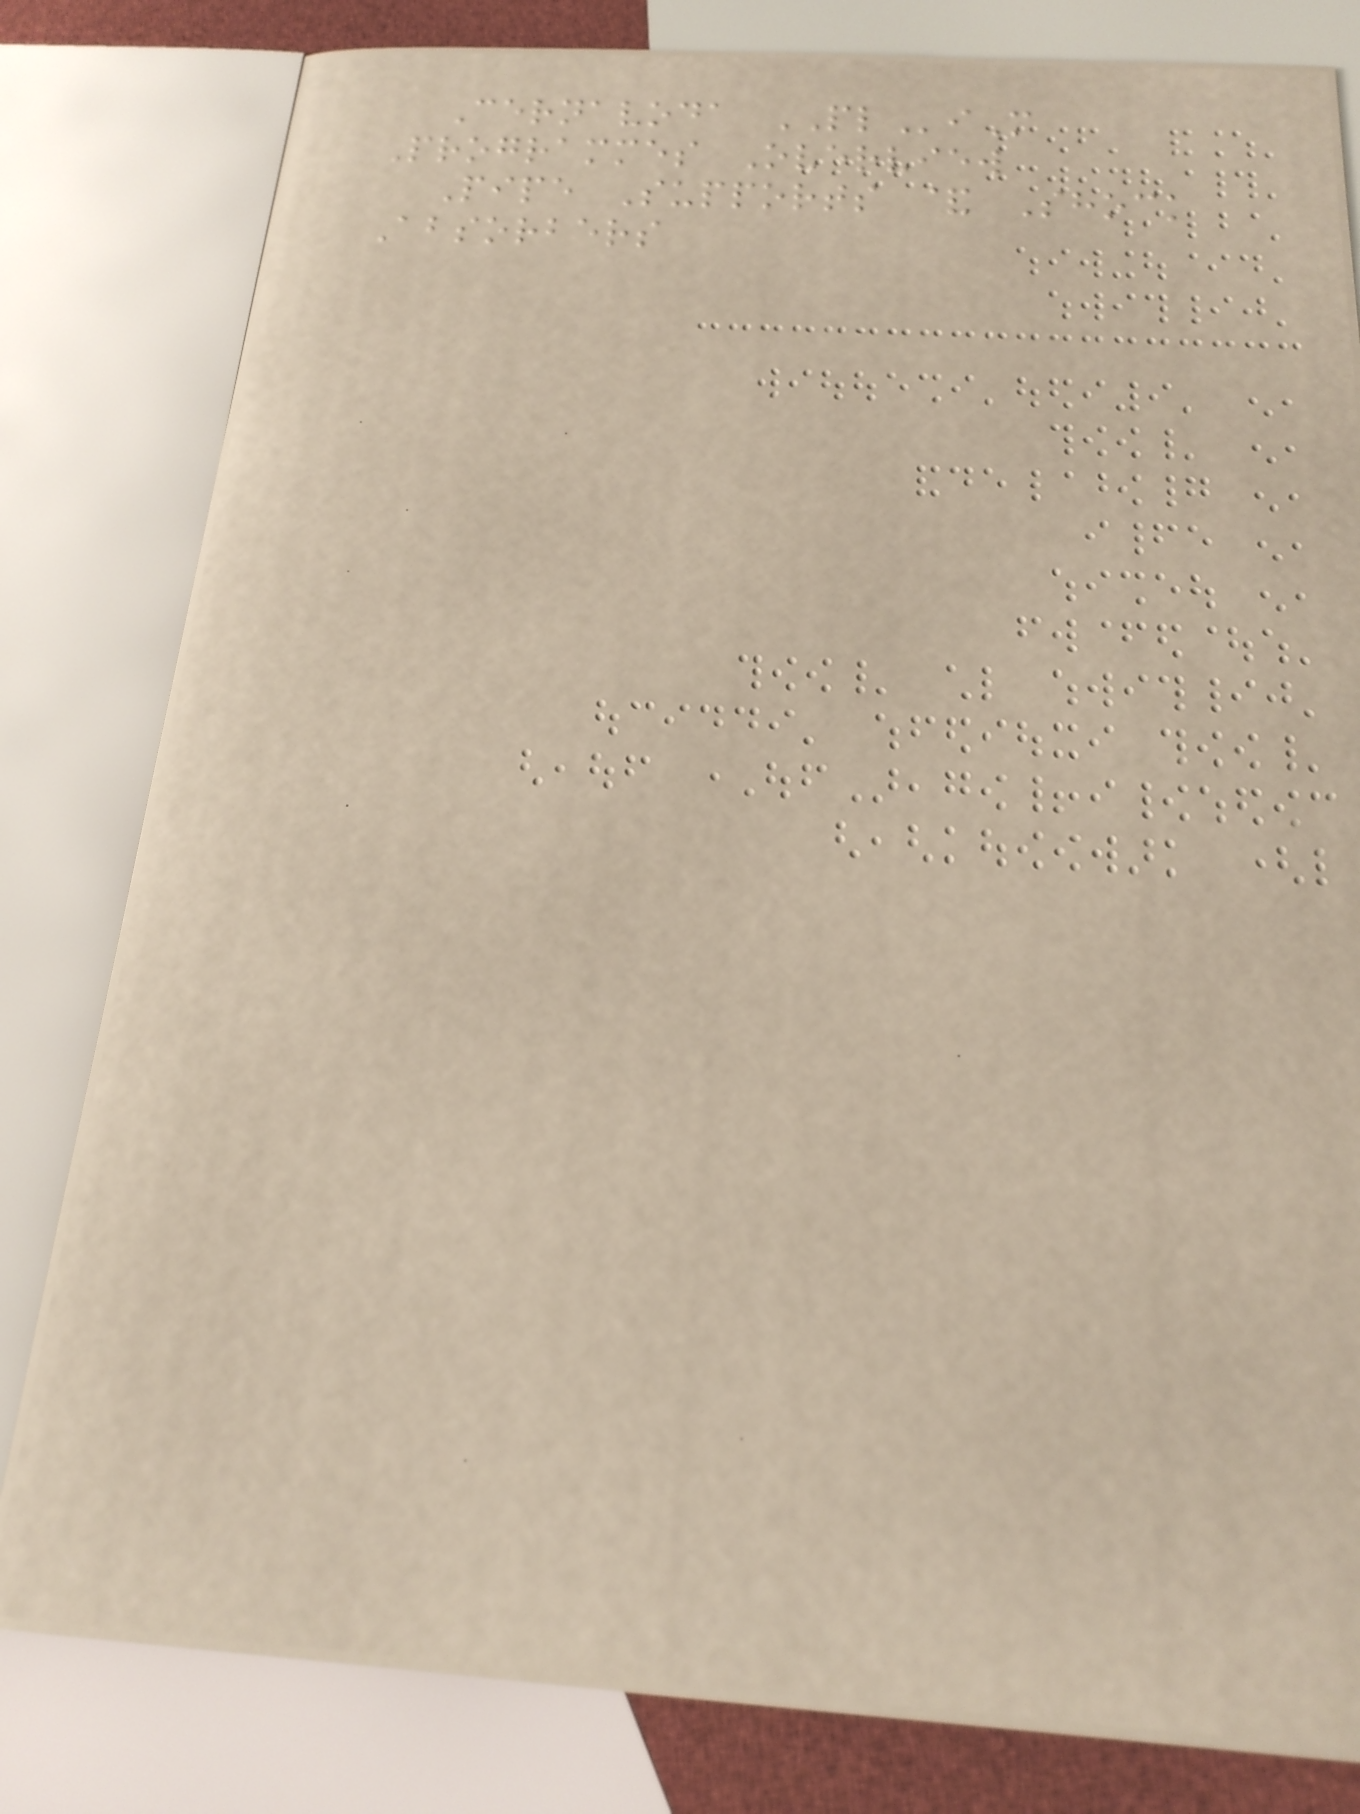Cernavoda PLiM
Programmes Overview
Pipe Supports & Shock
Absorbers
